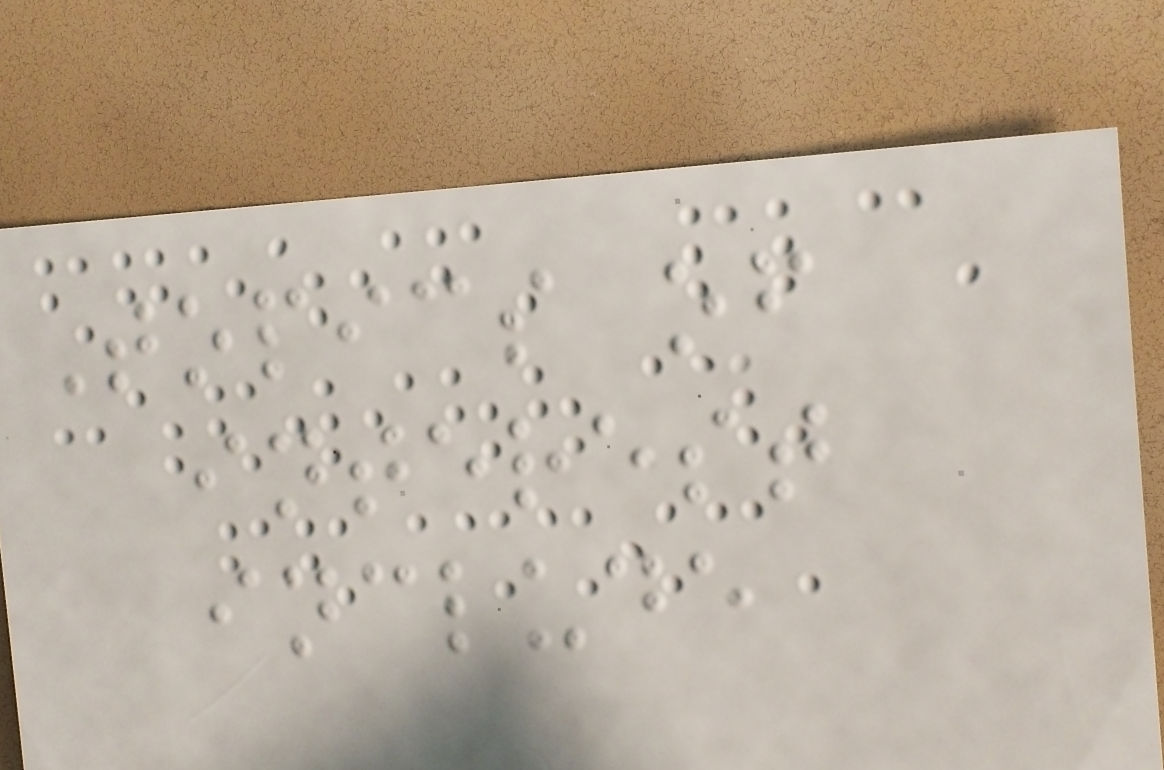Topics of
interest
include
